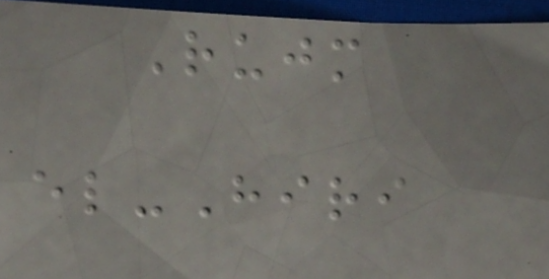Rujm
el-Hiri
